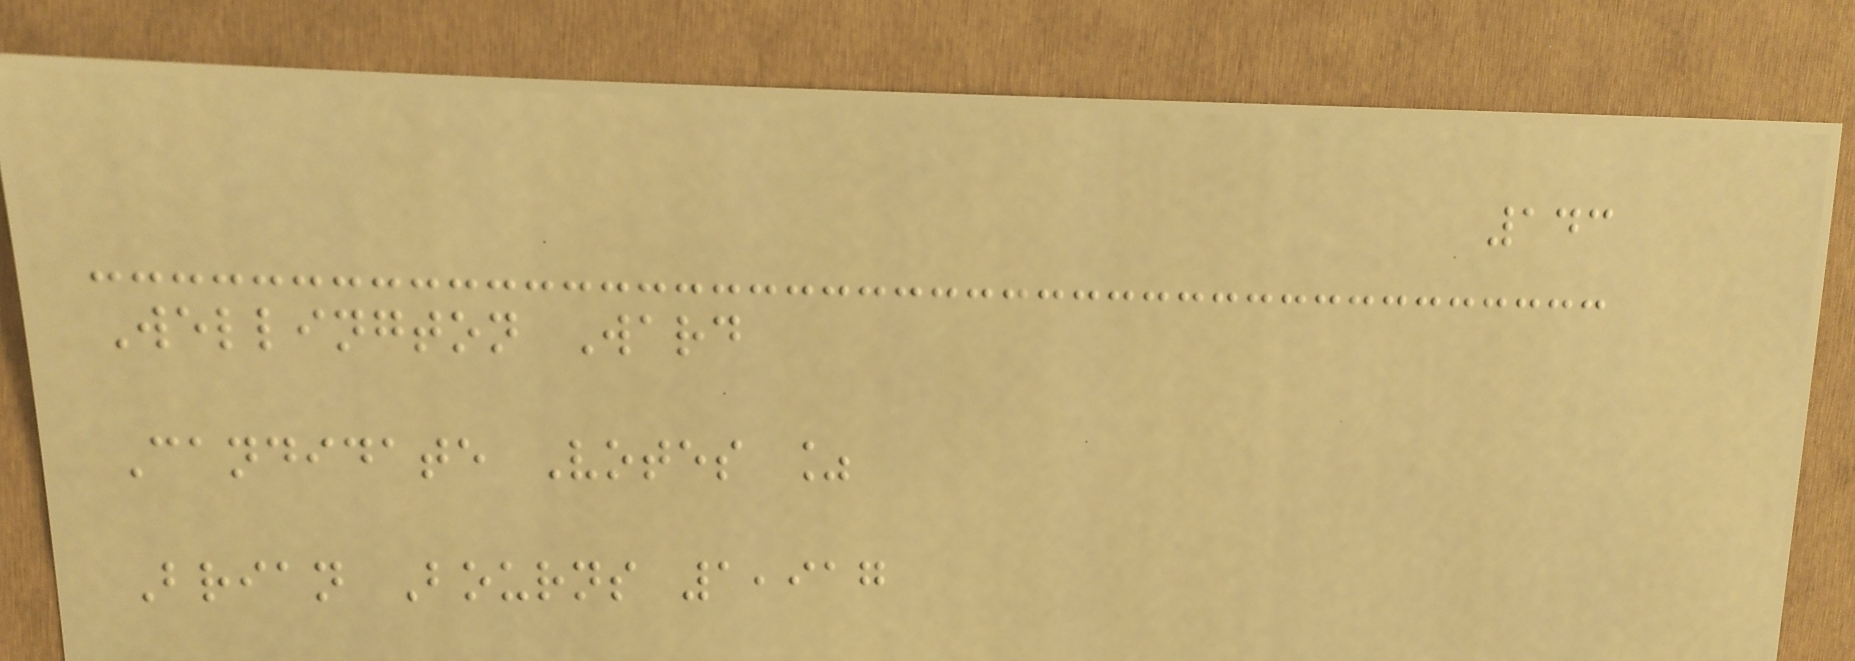143
Wellington Ward
Candidate Votes %
Brian Bourns 1,917
